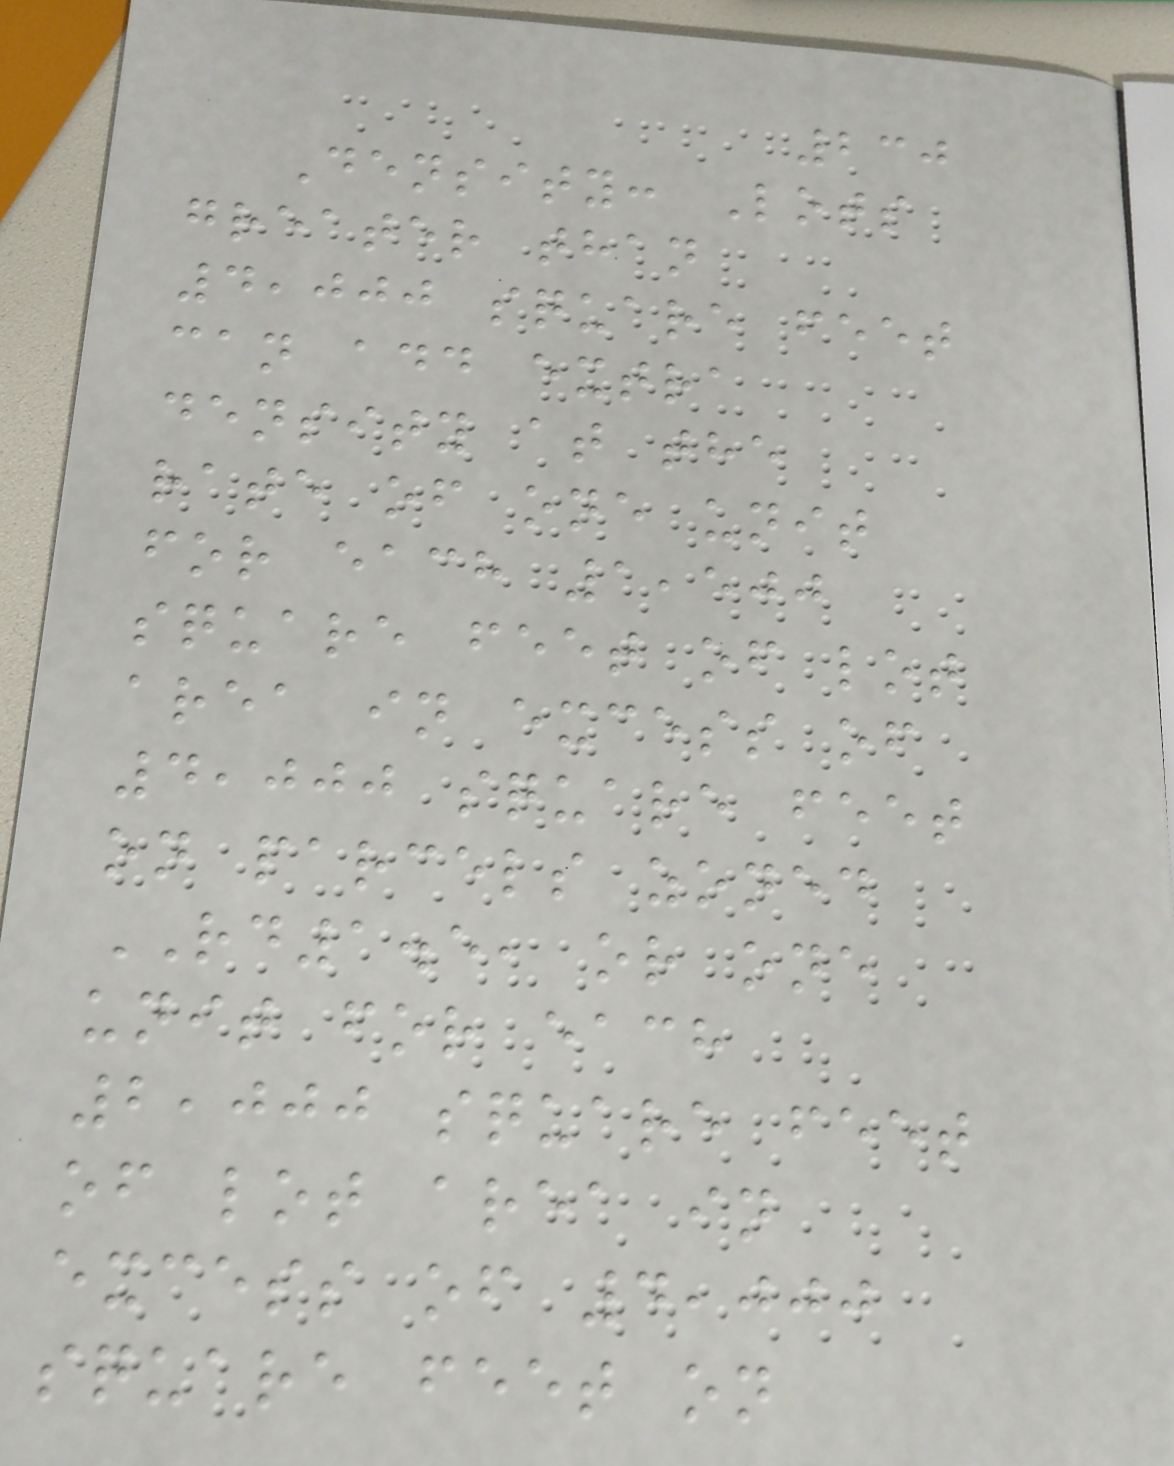230
Density: Lots
greater than
4,000 square feet
can add extra
density at the
rate of one unit
for each 1,500
square feet of lot
area in excess of
4,000 square feet
on parcels zoned
RD1.5, or one
unit for each
2,000 square feet
of lot area in
excess of 4,000
square feet on
